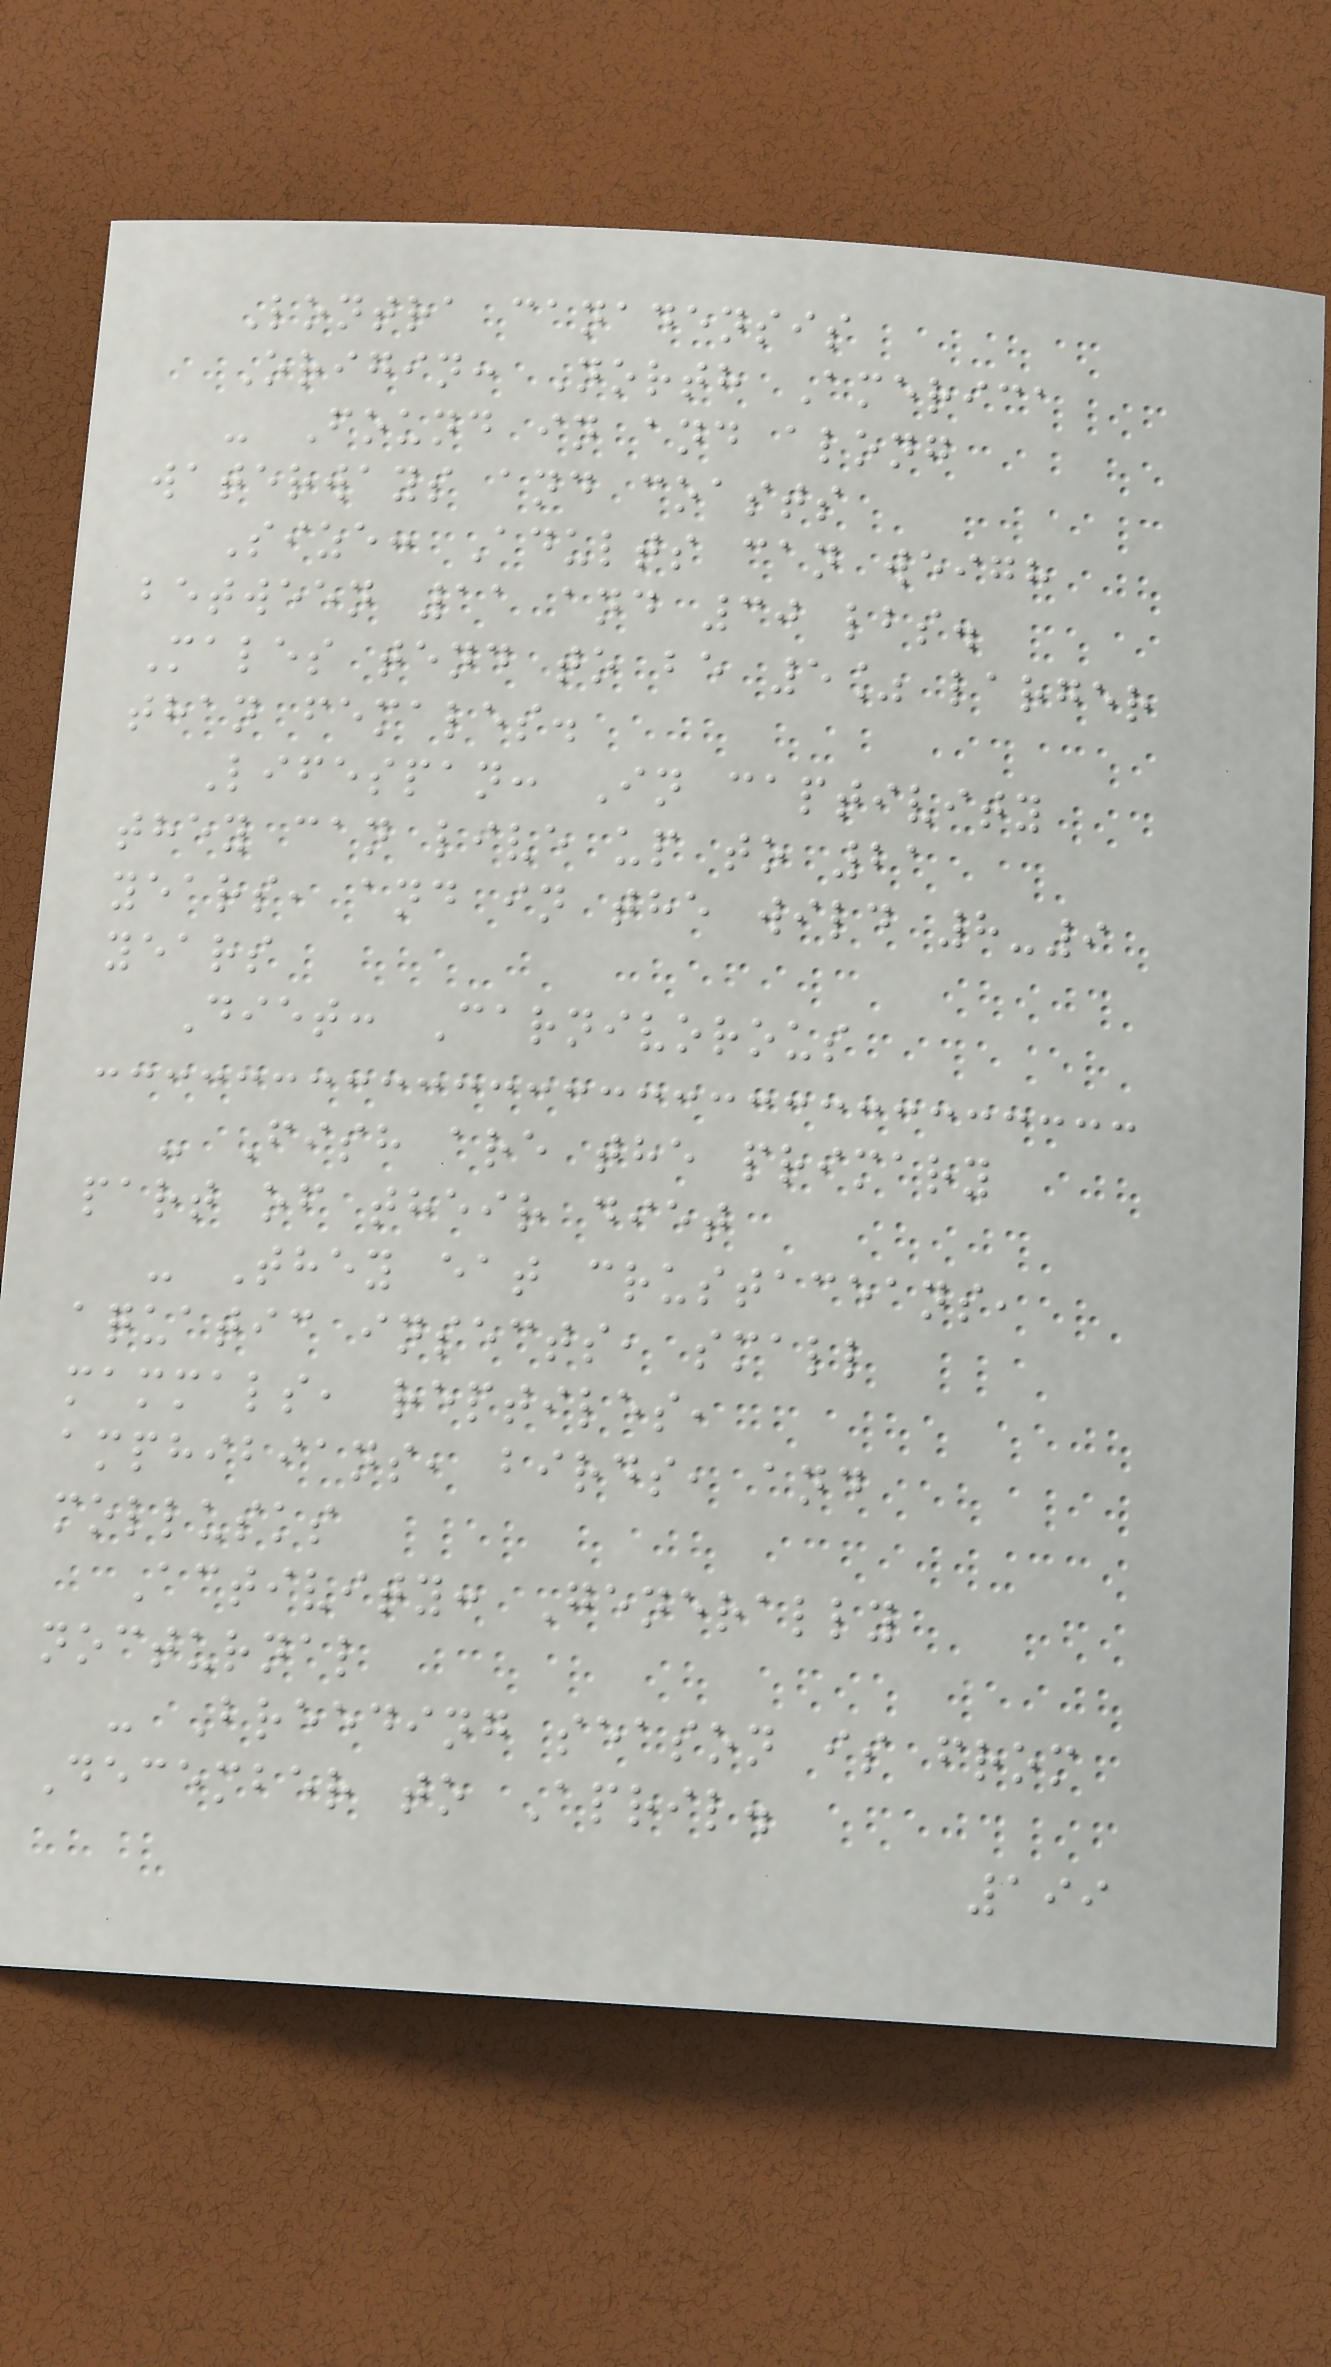Lontra canadensis
Origin: North America
- Found in and along
waterways and coasts
Size: Adults can weigh
between 11 and 30 lbs.
Males tend to be 5% larger
than females.
Lifespan: In captivity
they can live up to 21
years, and in the wild 8-9
years
Diet: Carnivorous
- Fish are the primary
part of their diet
- They eat crustaceans,
aquatic insects, small
mammals, reptiles,
amphibians, birds, and
mollusks
Activity: Generally
nocturnal
- Breeding season is from
December to April.
199
